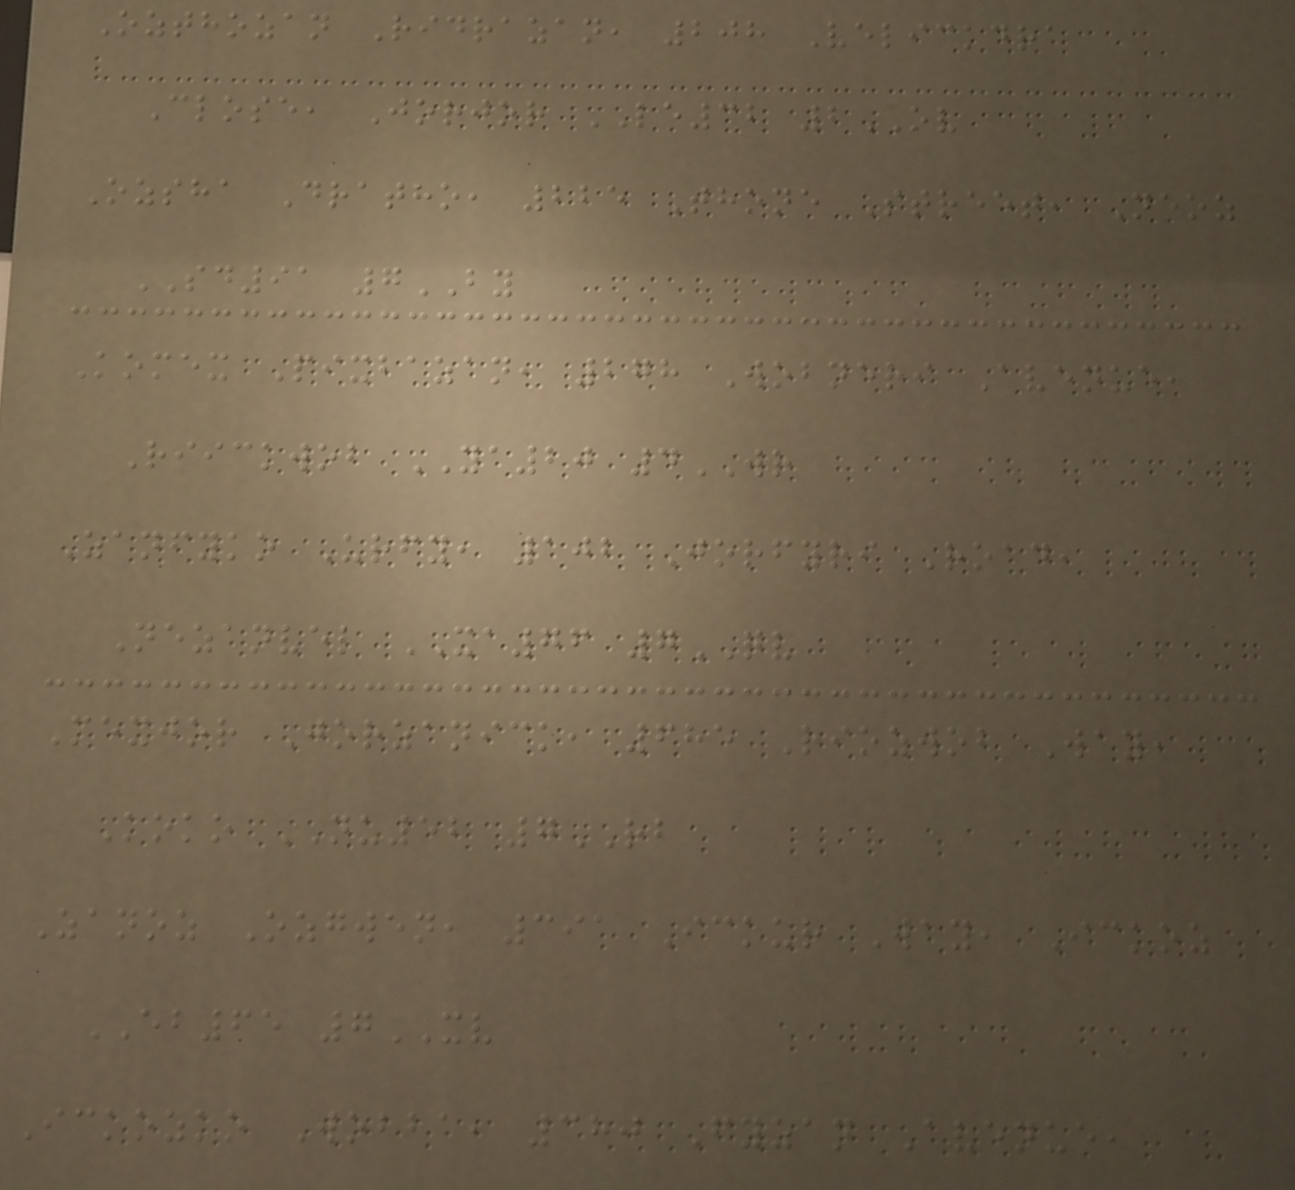Ozthozan Ridrazan, 208 Velickdra
Close, Jorjor LE32 2OV
Ozsha Dratho, 225 Thone Street, Neoz
SD91 7BY
Komex Pixbazan, 278 Wobneri Avenue,
Riickwob YA20 4WR
Zanfyko Urfy, 102 Jorfyri Road,
Nezanvel XA76 7QV
Mexjor Jorzanick, 685 Riozwob Way,
Koko NU52 7RB
Zanoz Ozgwen, 391 Ickur Way, Ickoz
EB65 7XV
Ickozko Wobba, 380 Fyzan Avenue,
